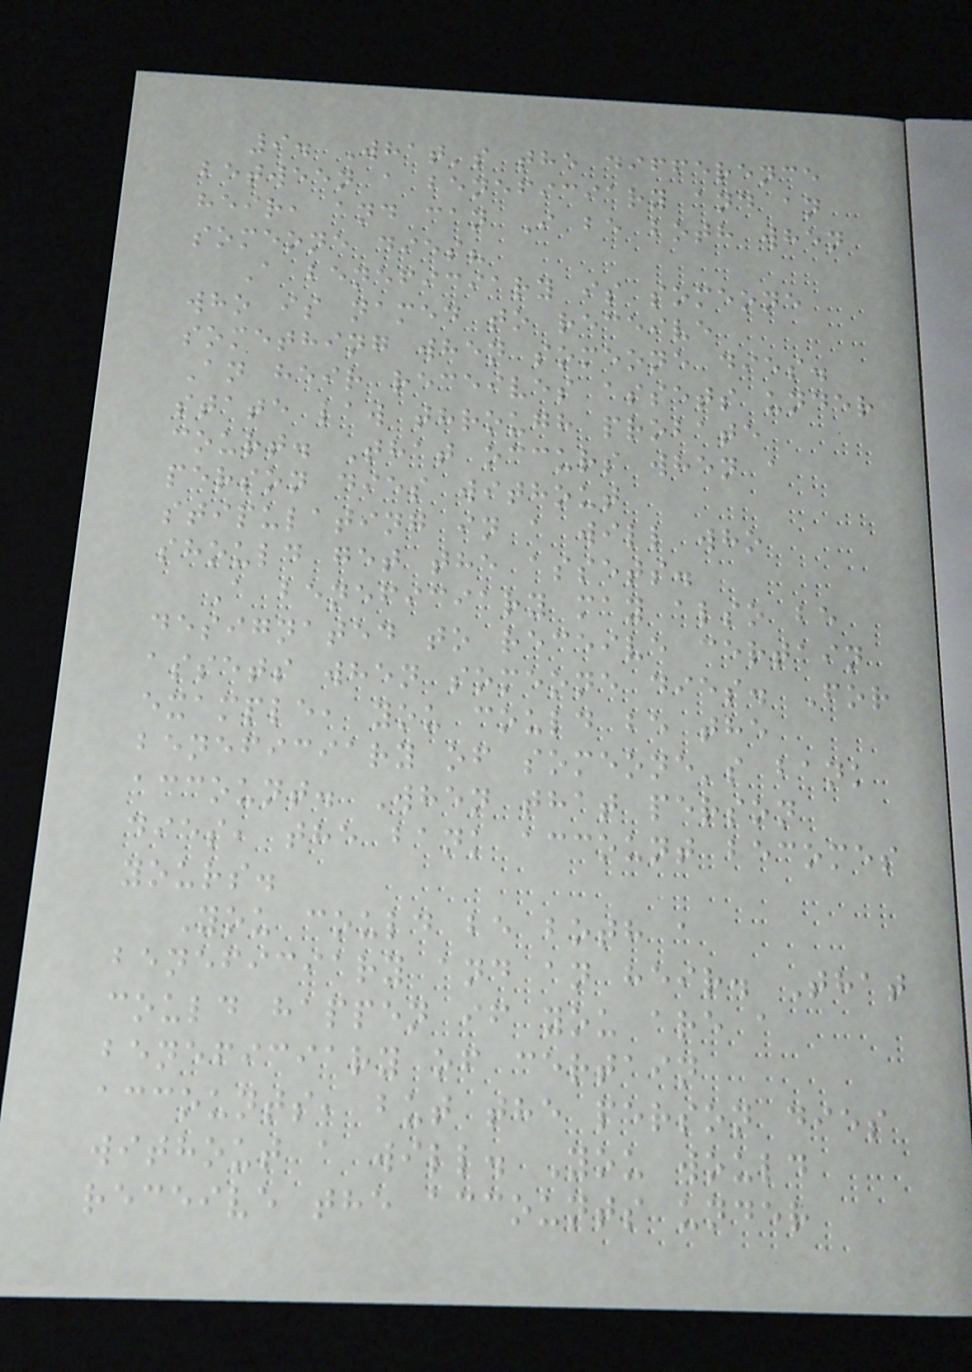9. What's the difference
between a beneficiary and an
heir, and can I be both when
someone dies?
A beneficiary is someone
who is named to receive
something when someone dies.
An heir receives assets under
state law through probate
court. That occurs when a
person dies without
stipulating in a will who
should get the assets.
A beneficiary may also be
designated to receive certain
assets when someone dies. For
example, you could be the
beneficiary of someone's bank
account. When that person
dies, the bank account becomes
yours.
You could be both a
beneficiary and an heir. That
could happen if you are a
beneficiary of certain
accounts, but the person dies
without a will. You would
receive the accounts under
